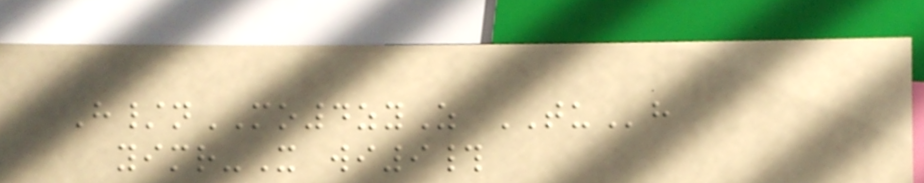H/nMO4zyZ TUh
yimr-X wi9#
